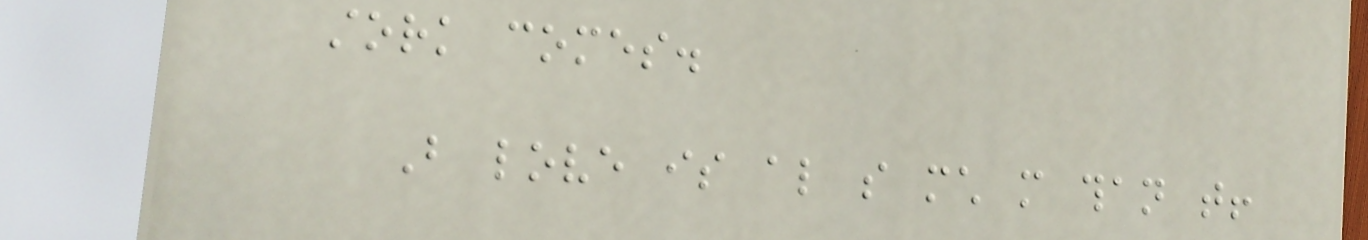stork comes.
But love is also so much more than that!
